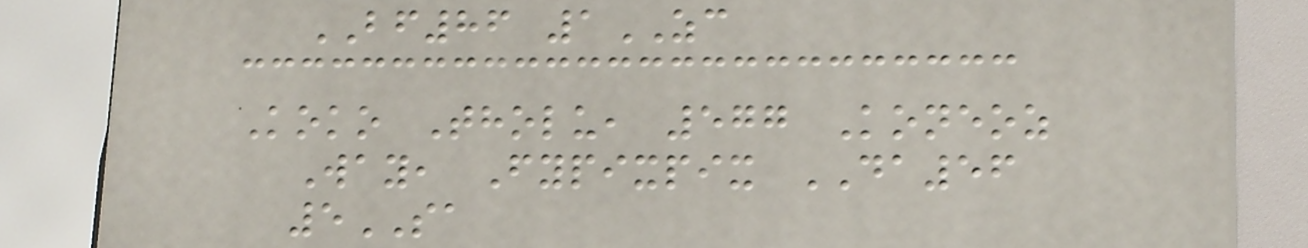BF86 1ZC
Koko Tholu, 577 Koneoz
Way, Fypixpix DA56
5SA
